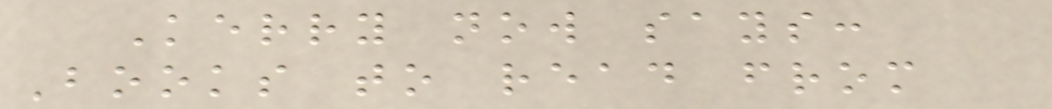Kerry now says:
Books to read from
